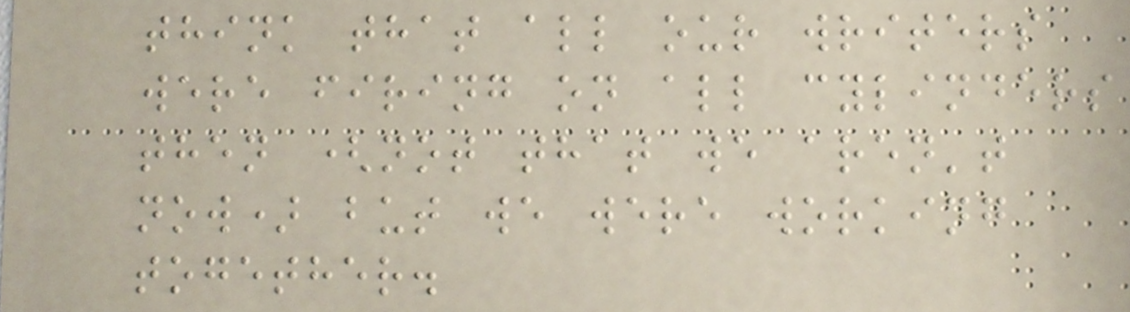think that all our writers
were firing on all cylinders
then (not that we aren't
now) but we were working
together.
